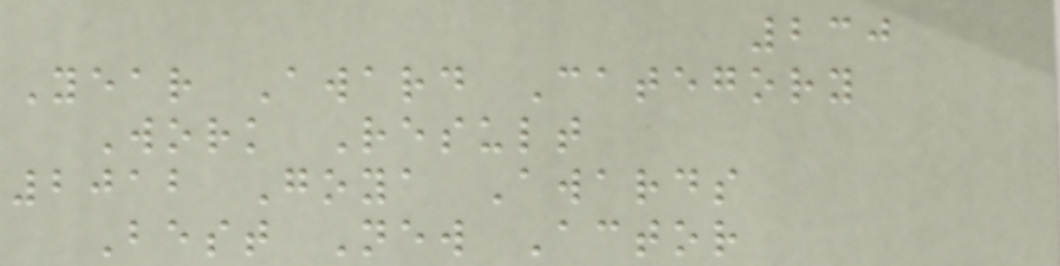230
Year Award Category
Work Result
2012 Goya Awards
Best New Actor
